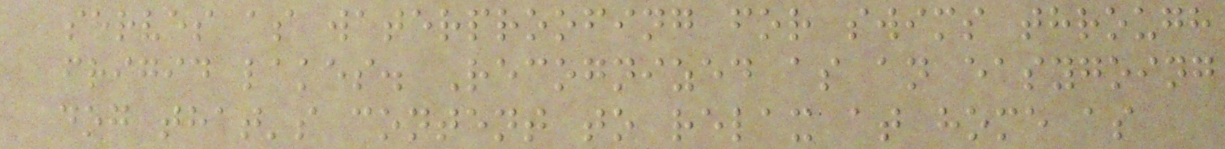serves as waterproofing for swims through
frigid lakes. Recognized as an easygoing
dog that's content to relax at home as
